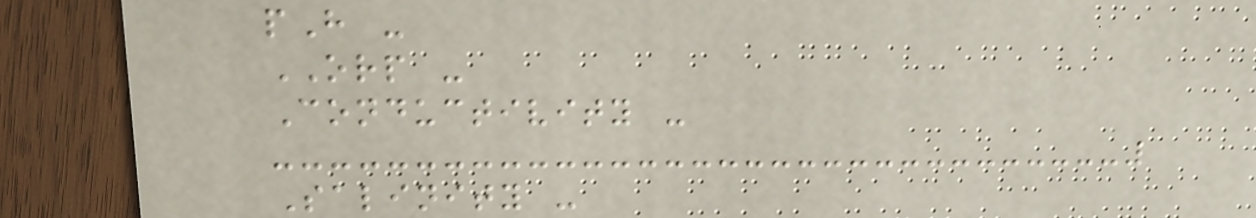pH -
ORP -
Conductivity -
Salinity -
